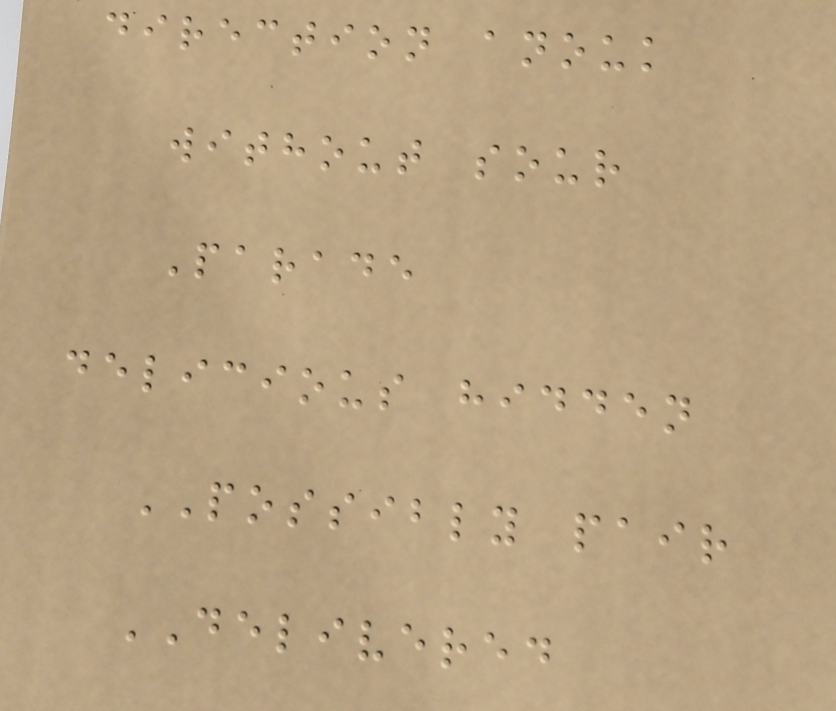direction anouk
without sour
Parade
delicious hidden
POSSIBLY pair
DELIVERED
